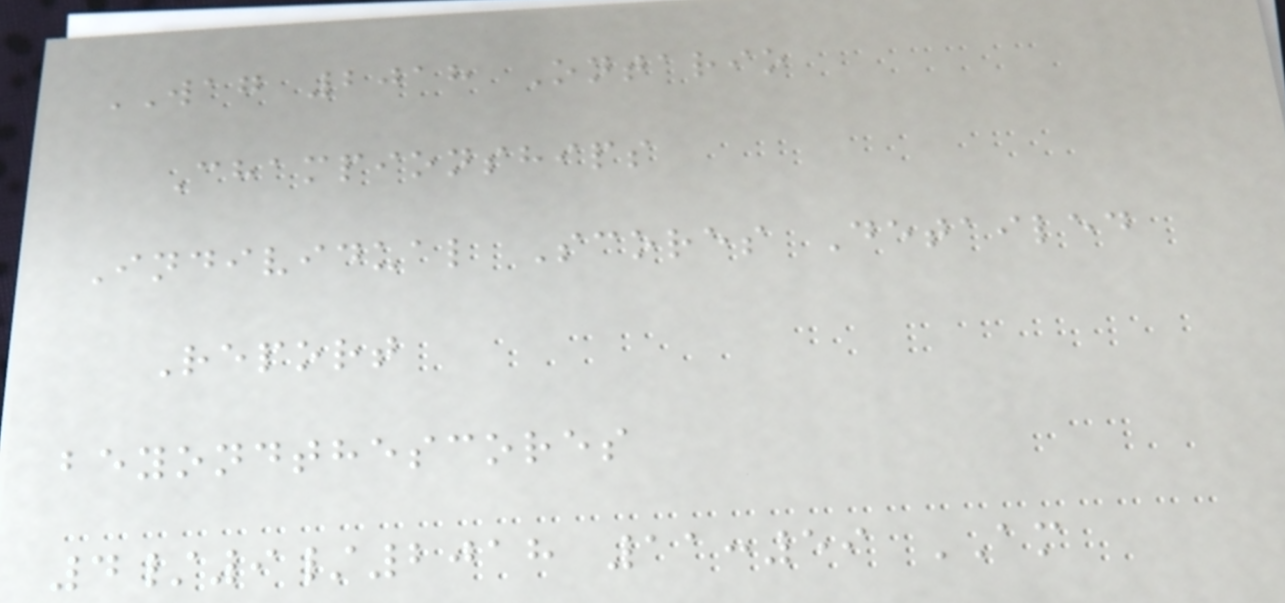WAG 2018 Ontario
Championships
Individual Scores Detailed
Report
beyondthescores
4/9/2018 11:59 AM
